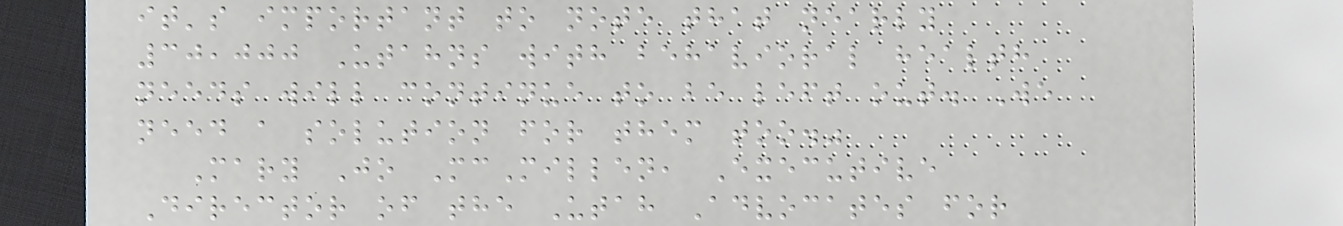it's important to note that nearly
30,000 Utahns with behavioral health
needs will continue to be left out. We
need a solution for them too."
Mary Jo McMillen, Executive
Director of the Utah Advocates for
